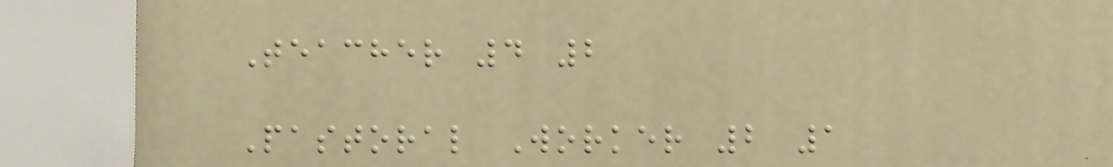Teacher 4 2
Pastoral Worker 2 1
